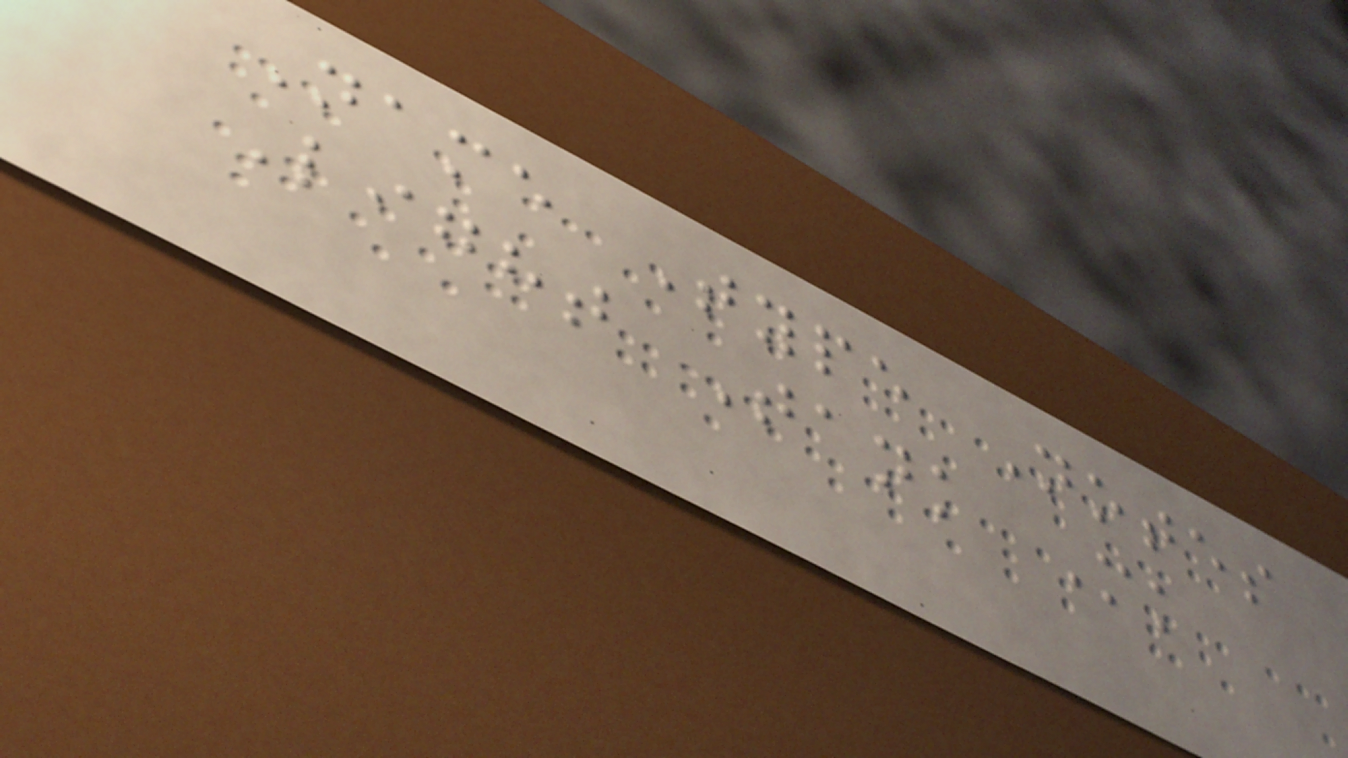Name Type Notes
Light Tank Mk
